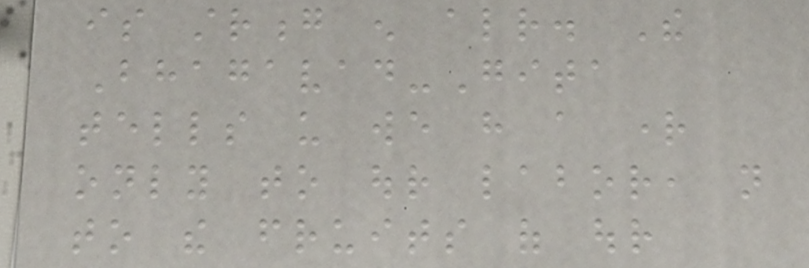is strong enough already. The
Bhagavad-Gita
tells us we have a right
only to our labor, not
to the fruits of our
